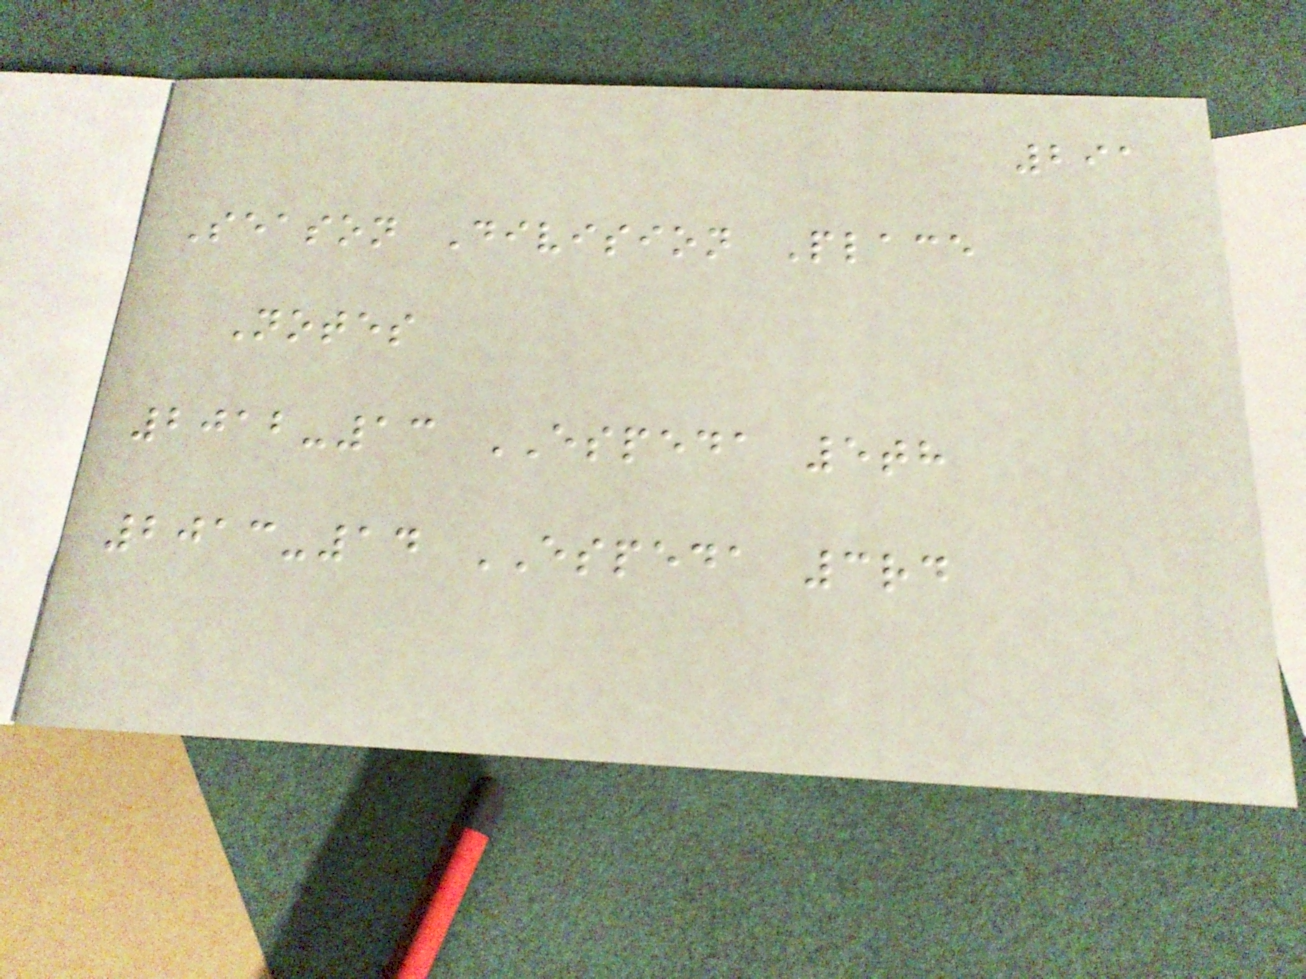291
Season Division Place
Notes
2012-13 ESPEDA 5th
2013-14 ESPEDA 3rd
